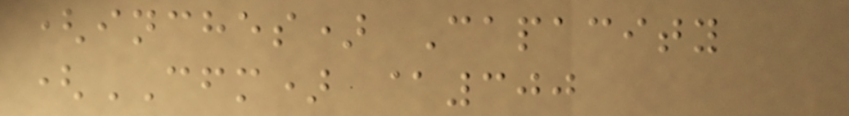(inches) Capacity
(CFM) @300
